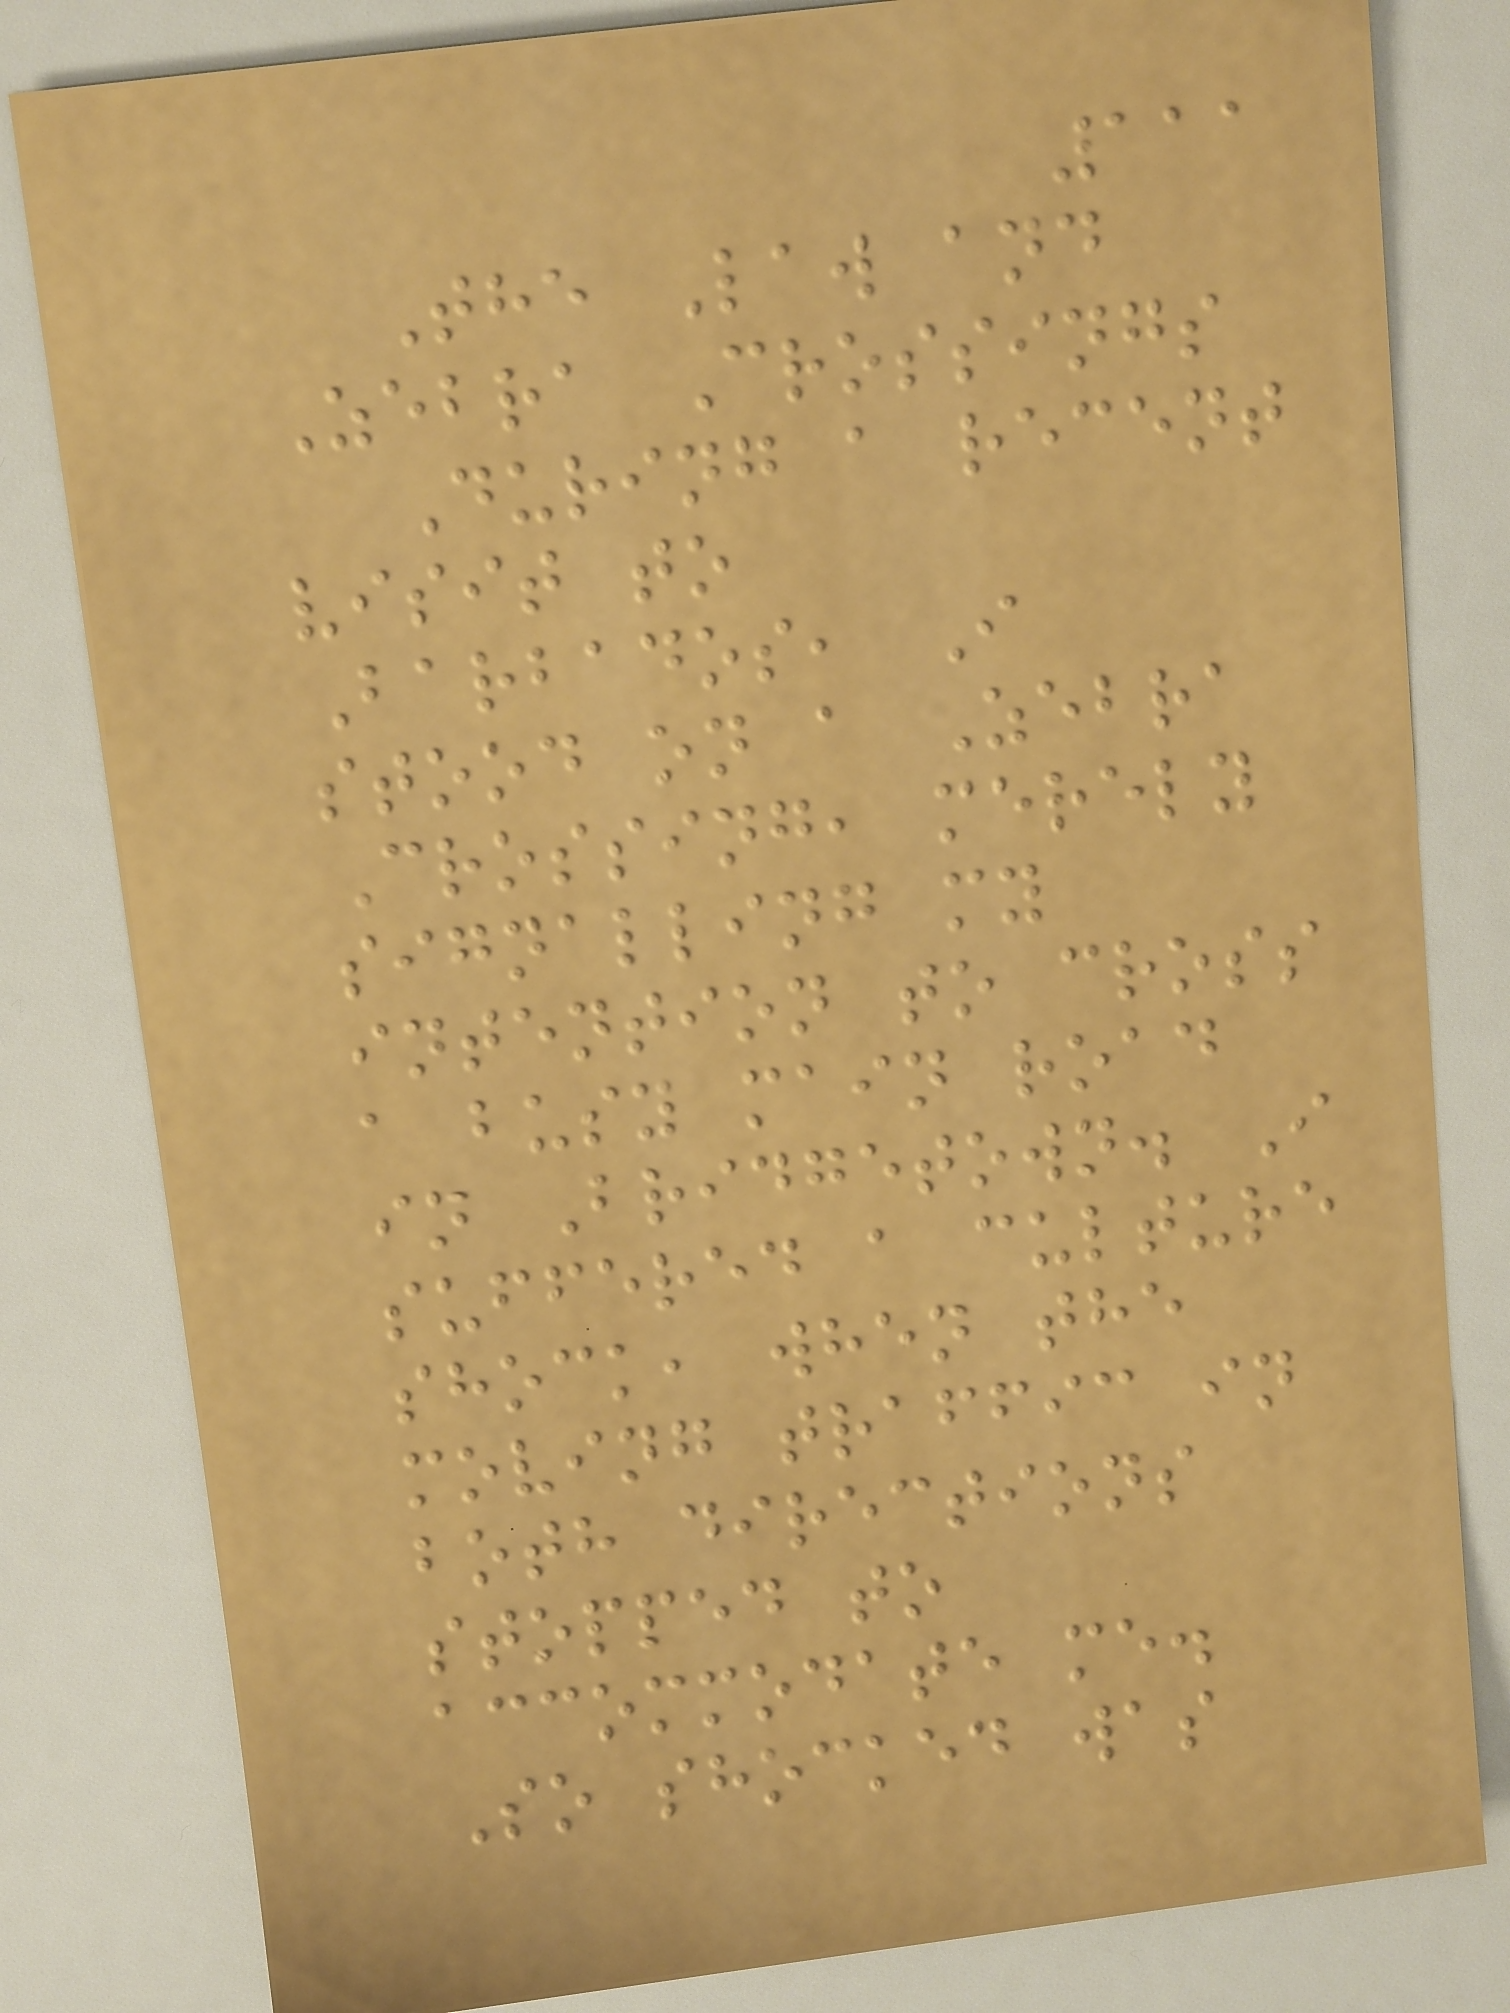111
The Law and
Zebra Crossings
During a recent
visit to
Barbados, I
stood on a Zebra
Crossing, merely
signalling my
intention to cross
a busy main road
in Bridgetown. I
suffered a culture
shock, when the
moving traffic in
both directions
stopped to
accommodate me.
So shocked was
